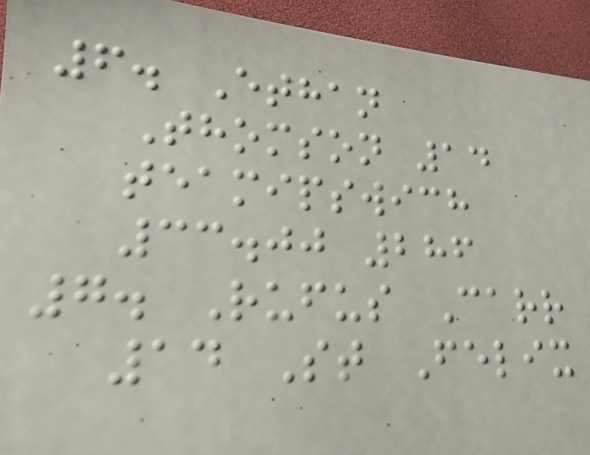6. Ethan
Thomson 14
teamipswich
33.00 286
7. Rufus Carr
14 St Felix
